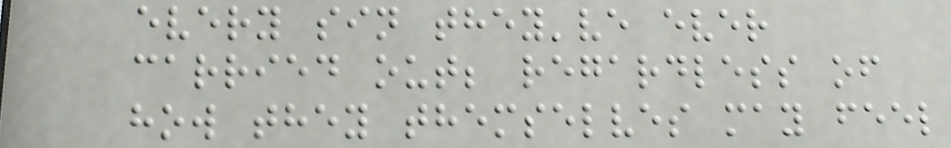every sin they've ever
carried out; regardless of
how they themselves may feel
